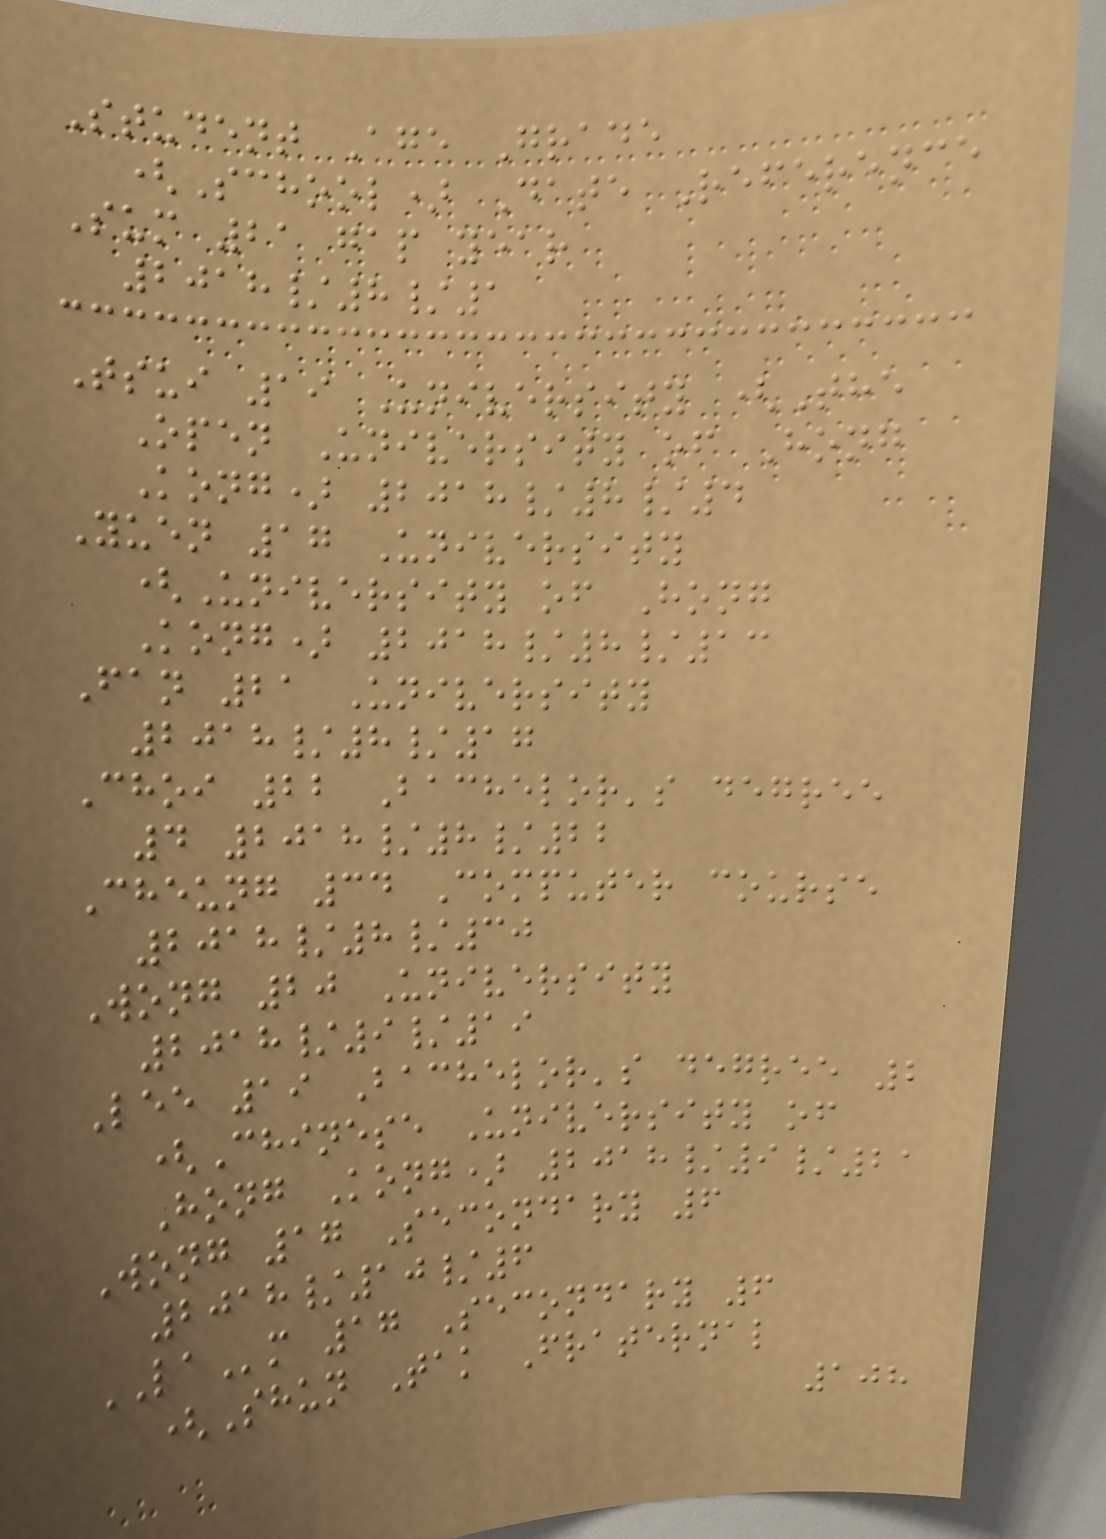Student Age Grade
(School) Date Reference
Sum 21 gap year
2018/8/1
Tsui 19 University (The
Open University of Hong
Kong) 2018/8/4
Yuen 17 University
(University of Hong
Kong) 2018/8/13
Fan 21 University
2018/8/17
Choi 22 Bachelor's degree
4 2018/8/22
Cheung 34 Computer course
2018/8/30
Wong 20 University
2018/9/19
Lee 19 Bachelor's degree 2
(Chinese University of
Hong Kong) 2018/9/21
Wong 17 Secondary 6
2018/10/6
LAm 17 Secondary 6
(Shun Tak Fraternal
108
